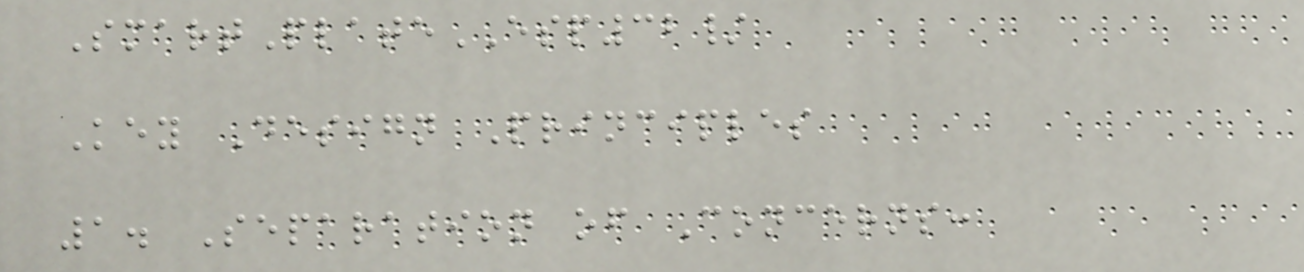SmartPlateESP32/
Key Design Principles
1. Separation of Concerns:
